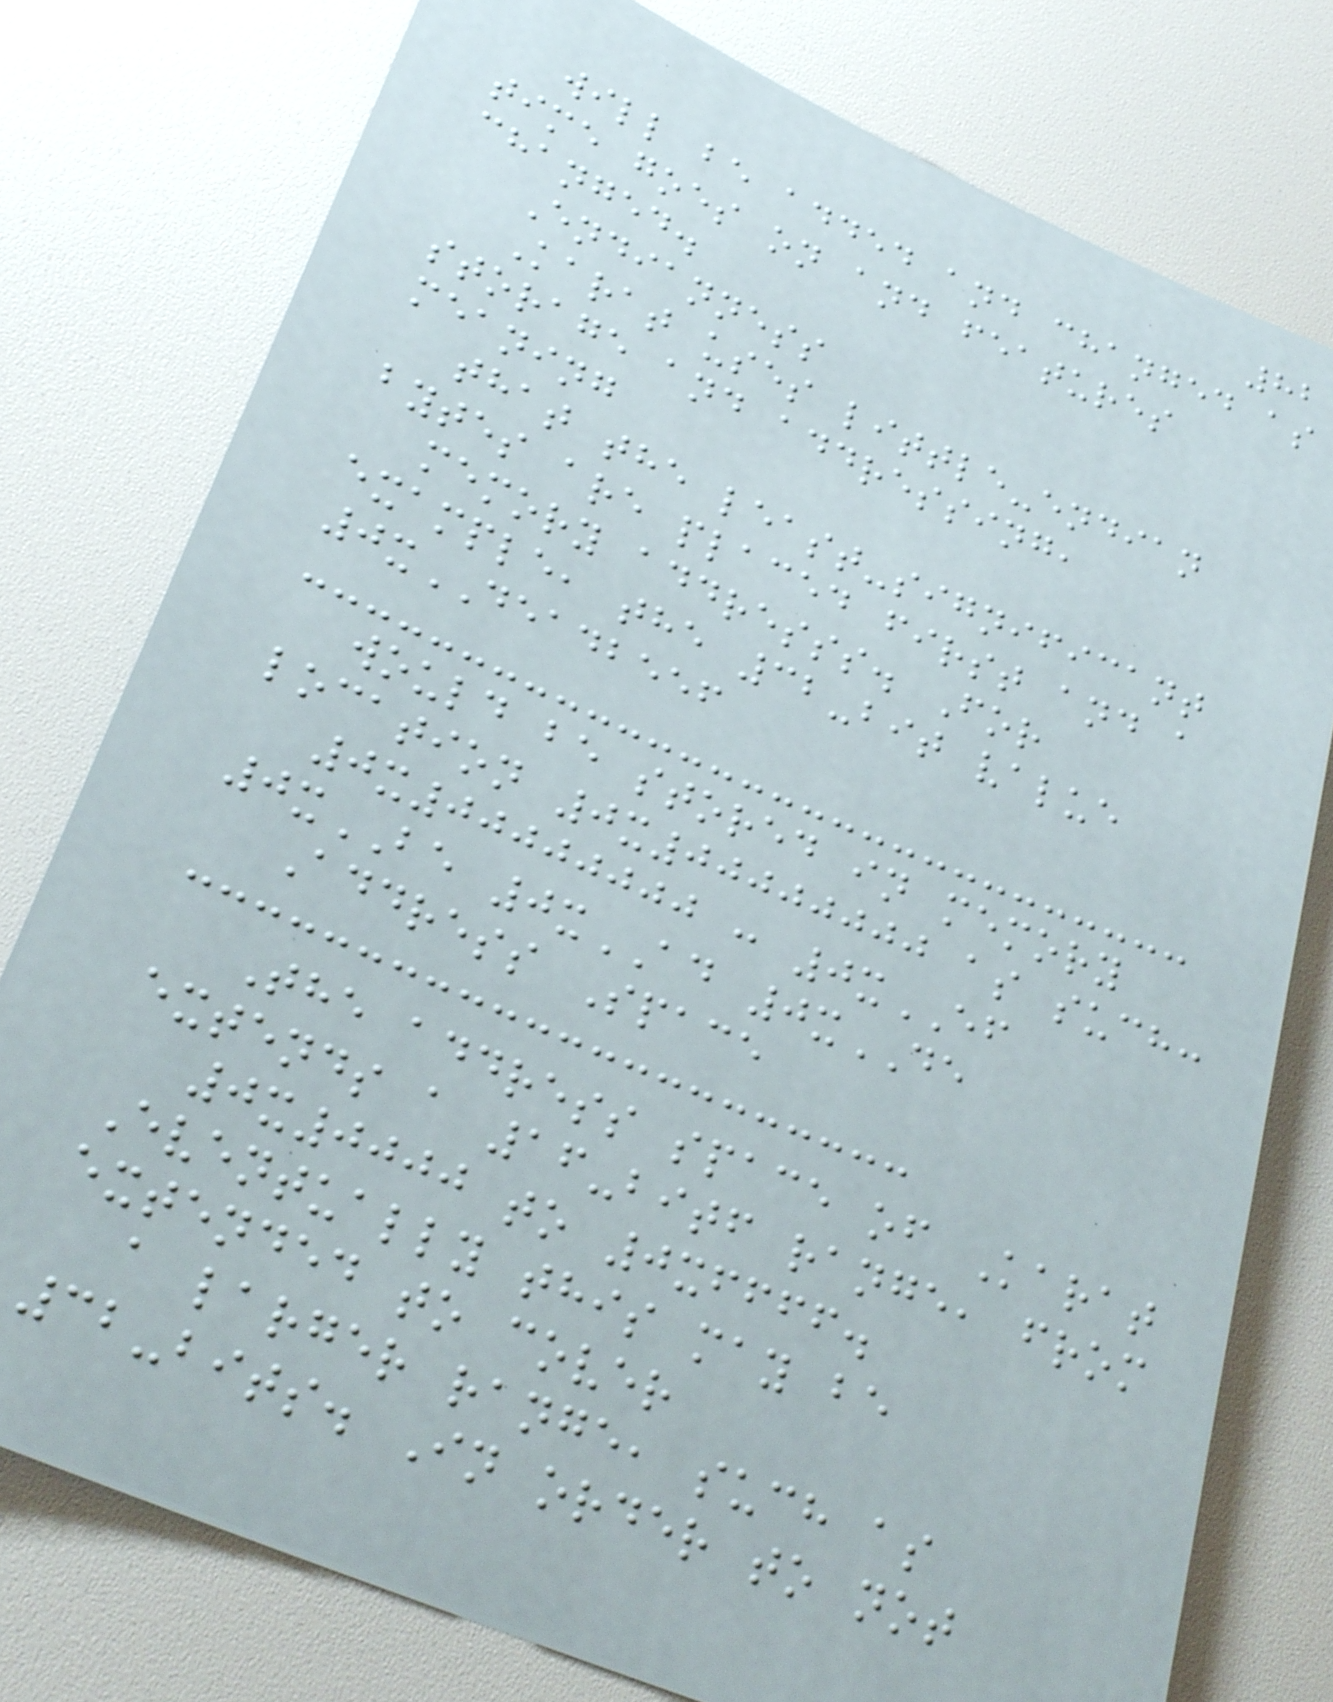82
will be added and changed as
time goes on and features
changed.
Endianness
Karat uses little-endian
storage and addressing,
meaning
that the least-significant
bytes are placed first and a
memory addresss. For
example, the 32-bit value
0xDEADBEEF
would be stored in memory
location 0x00000000 as such:
0x00000000 : 0xEF
0xBE 0xAD 0xDE
Address Space
The address space of Karat
extends a 16-bitf range, from
0x0000 to 0xffff.
Eventually this may be
extended to cover
a larger range, such as
32-bits. In order to not
